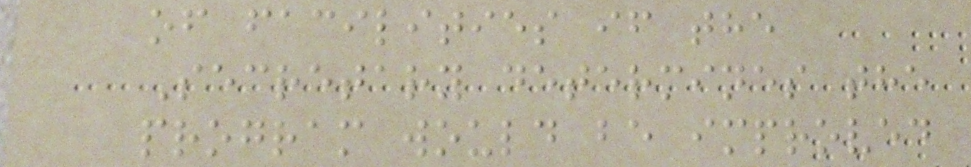of facilities if the
Secretary determines the
program would be improved
